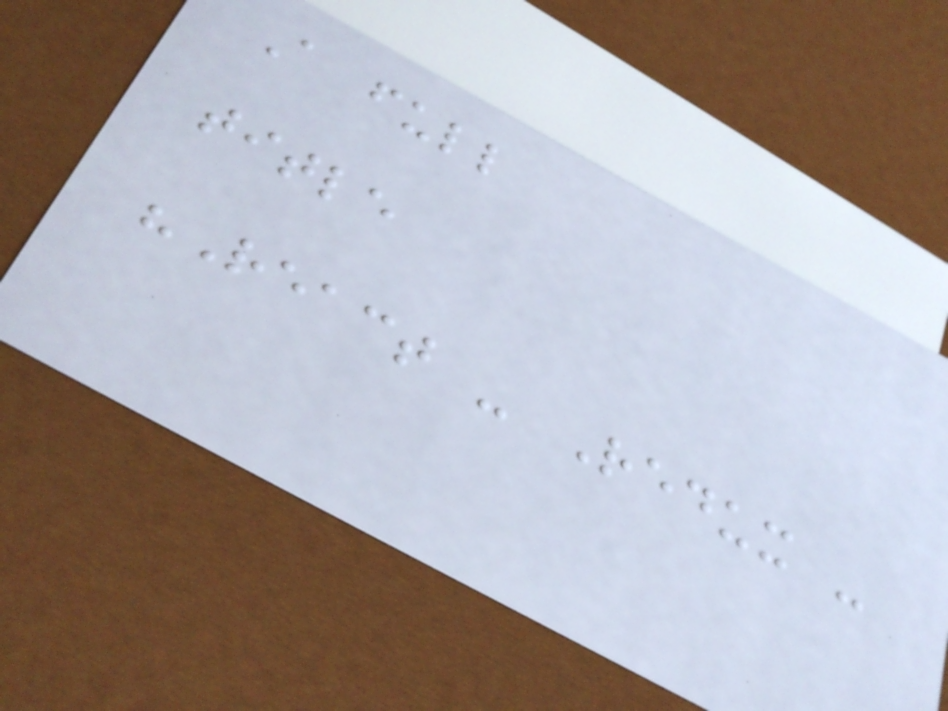A full
title
"React - Redux -
